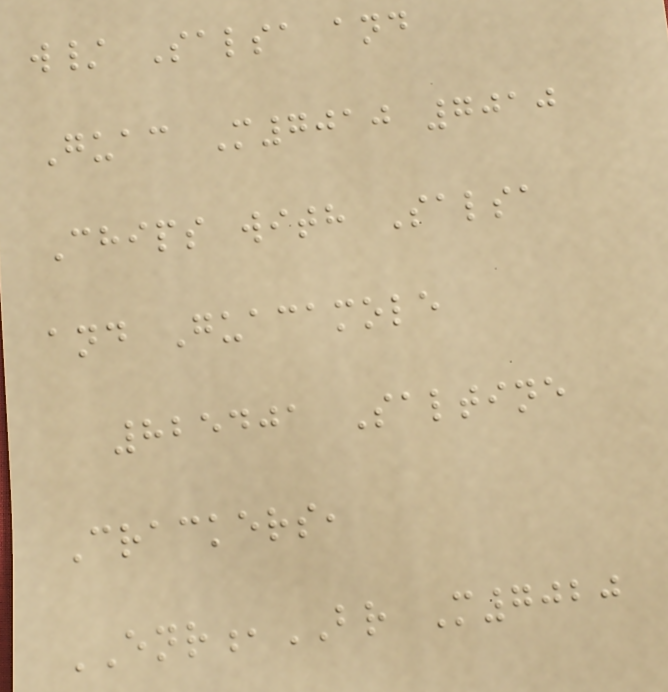w/ Salsa and
Guac M7010 7010
Chips with Salsa
and Guacamole
825401 Saltine
Crackers,
ENR,BR M7020
